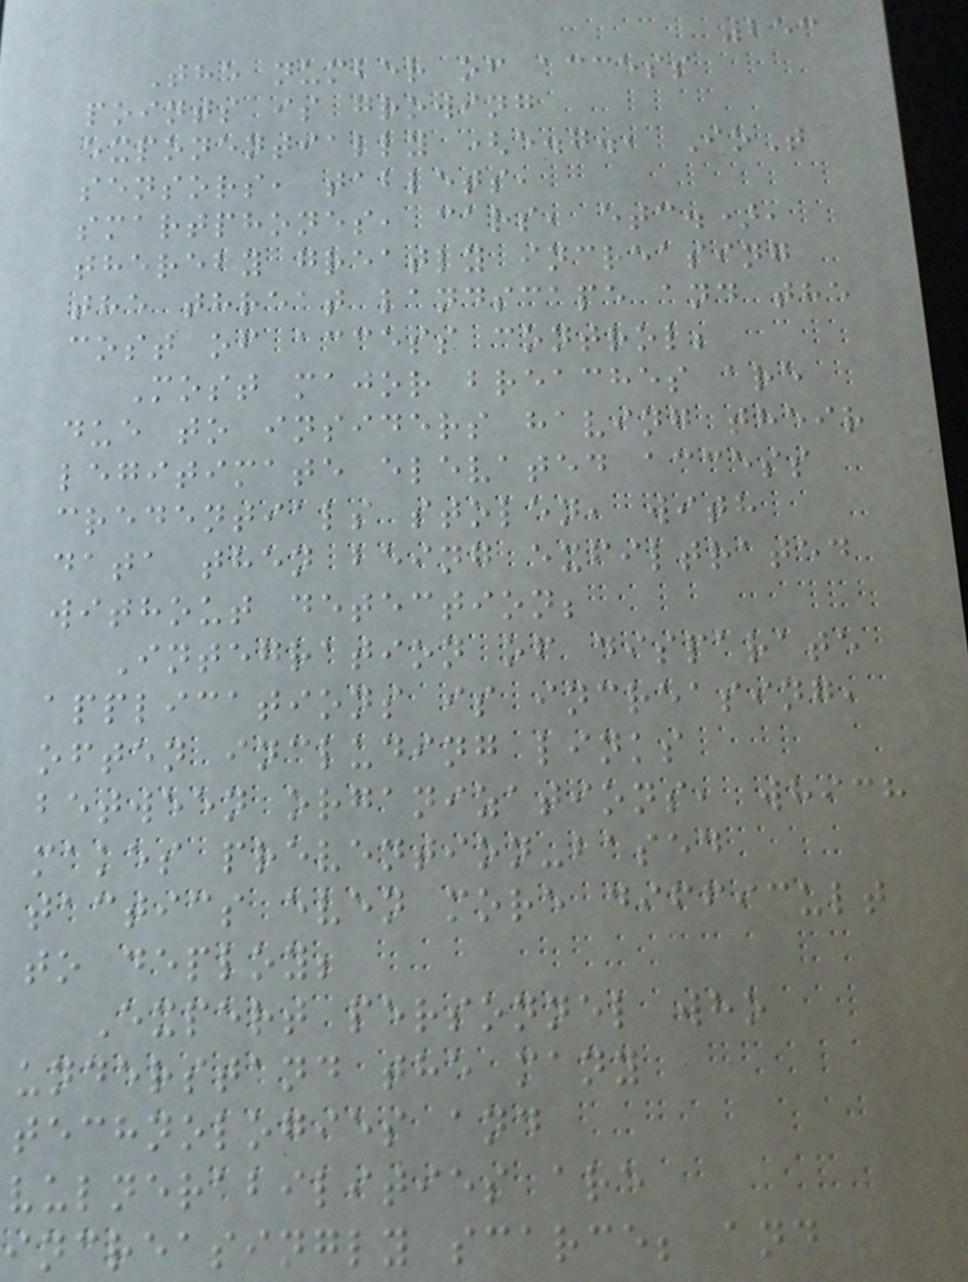253
The number of access
points is growing
exponentially (e.g., IoT
sensors, tablets,
smartphones, cars, etc.),
thereby greatly increasing
the threat landscape and the
cost of access control;
Most major breaches are
due to insiders having their
legitimate elevated access
credentials stolen, with
data then being exfiltrated
without detection;
Integration of disparate
applications is increasing,
often including links
between organizations, which
makes prevention-based
tactics even more difficult
to deploy;
Expert personnel who
understand the many
technologies and
vulnerabilities are
increasingly scarce; and
